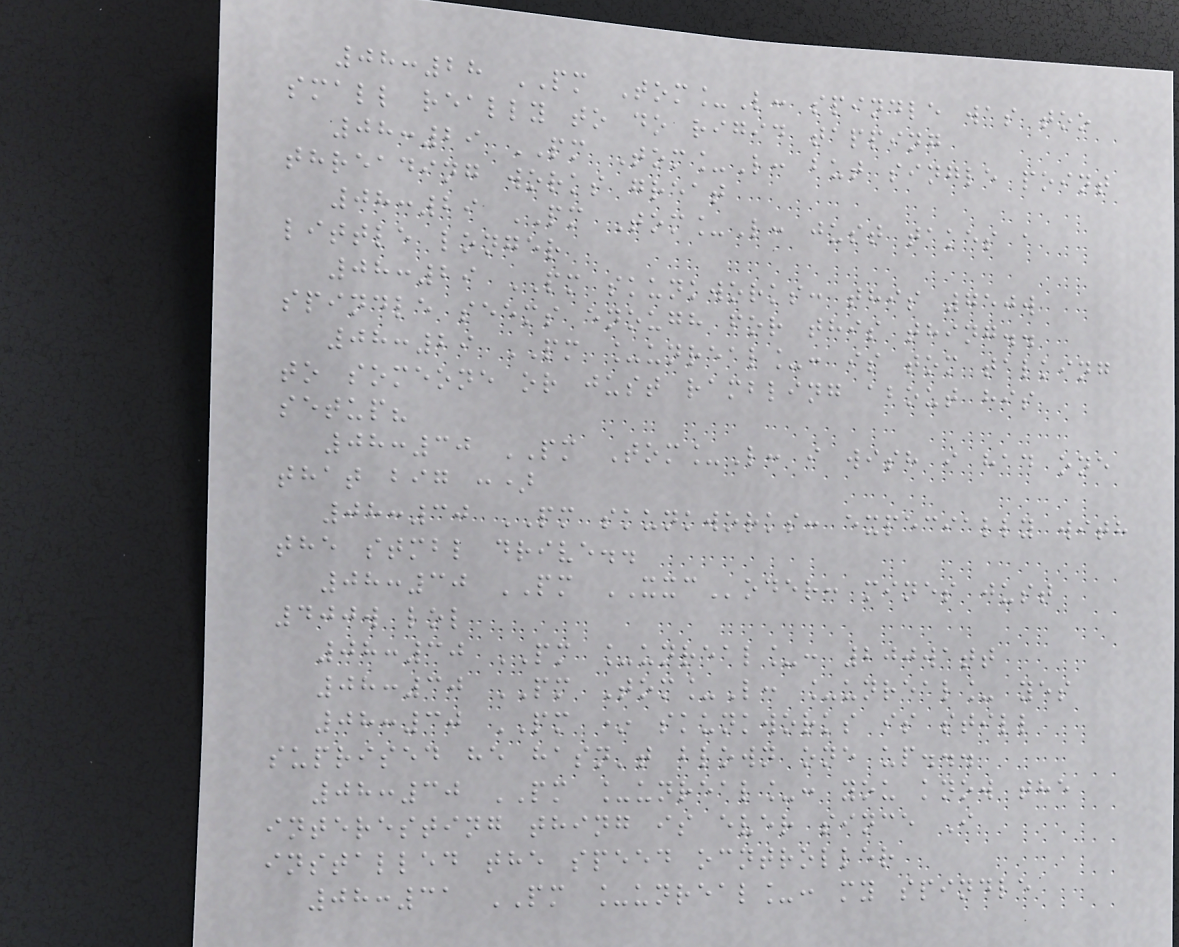08:28 PM Tom_L: spindle was too
small really to do rigid tapping
08:29 PM Tom_L: but single point
threading works great
08:29 PM Tom_L: just takes a
little longer
08:29 PM skunkworks: this 750w
spindle seems enough for this thing..
08:29 PM _unreal_: is tom talking
to someone or just rambling about his
setup?
08:30 PM Tom_L: i wish i had one
that big :)
08:30 PM skunkworks: expecially with
the stmbl drive..
08:30 PM XXCoder: mines just
400w lol
08:30 PM _unreal_: 200watt
08:30 PM Tom_L: _unreal_ yes
08:30 PM * skunkworks is still
suprised he hasn't blown one up...
08:30 PM _unreal_: you know the
interesting thing is ever since I
installed the speed ocntroller
08:31 PM _unreal_: my spindle
